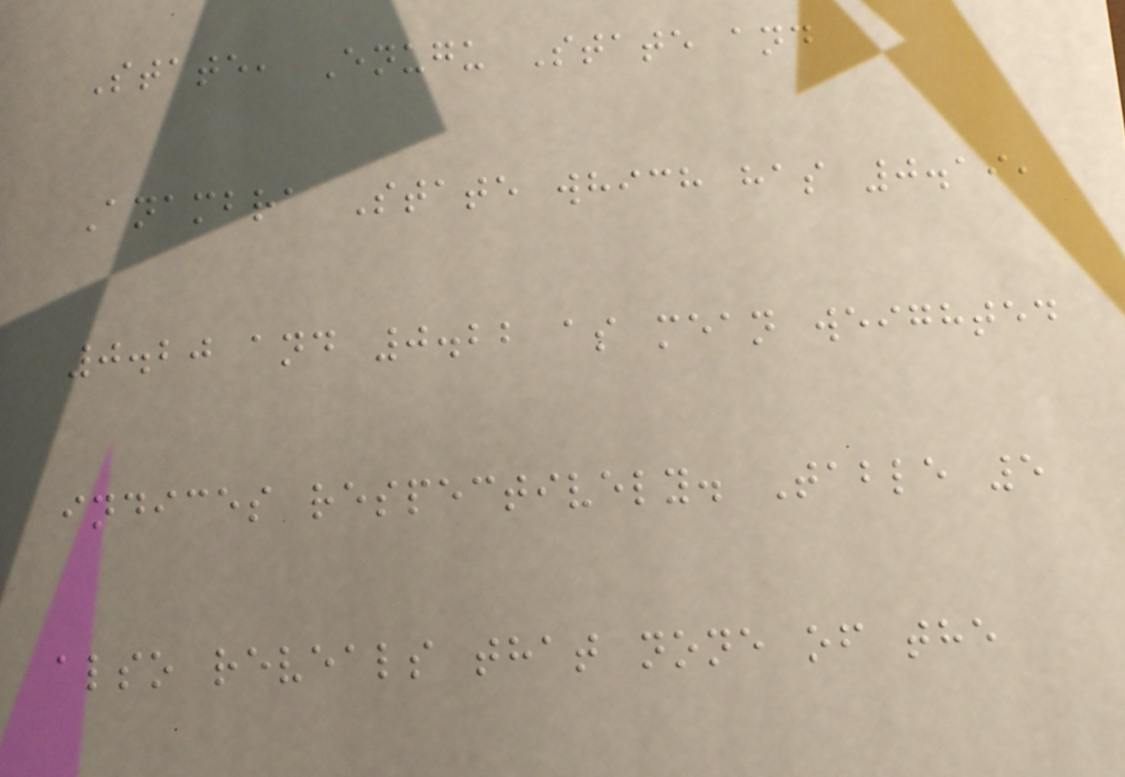State, Enugu State and
Anambra State which has 0.19,
0.20 and 0.22 as mean weighted
indices respectively. Table 5
also reveals that none of the
